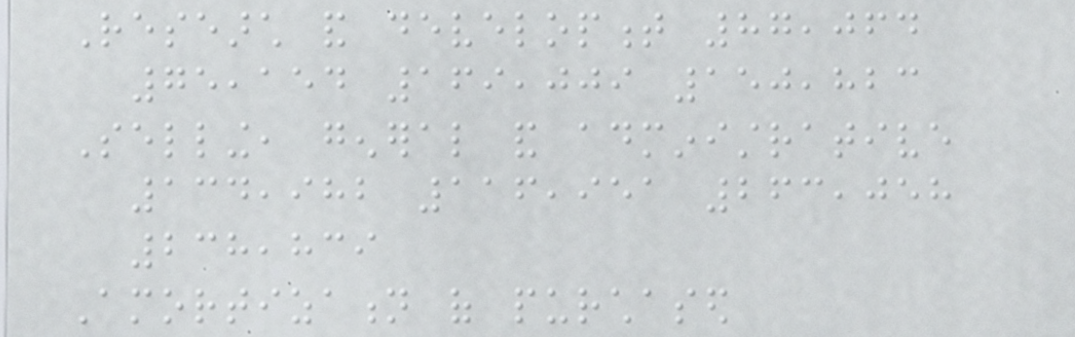Research and development 87,064
75,154 169,009 150,823
Selling, general and administrative
134,982 116,951 263,058
238,839
Amortization of purchased
